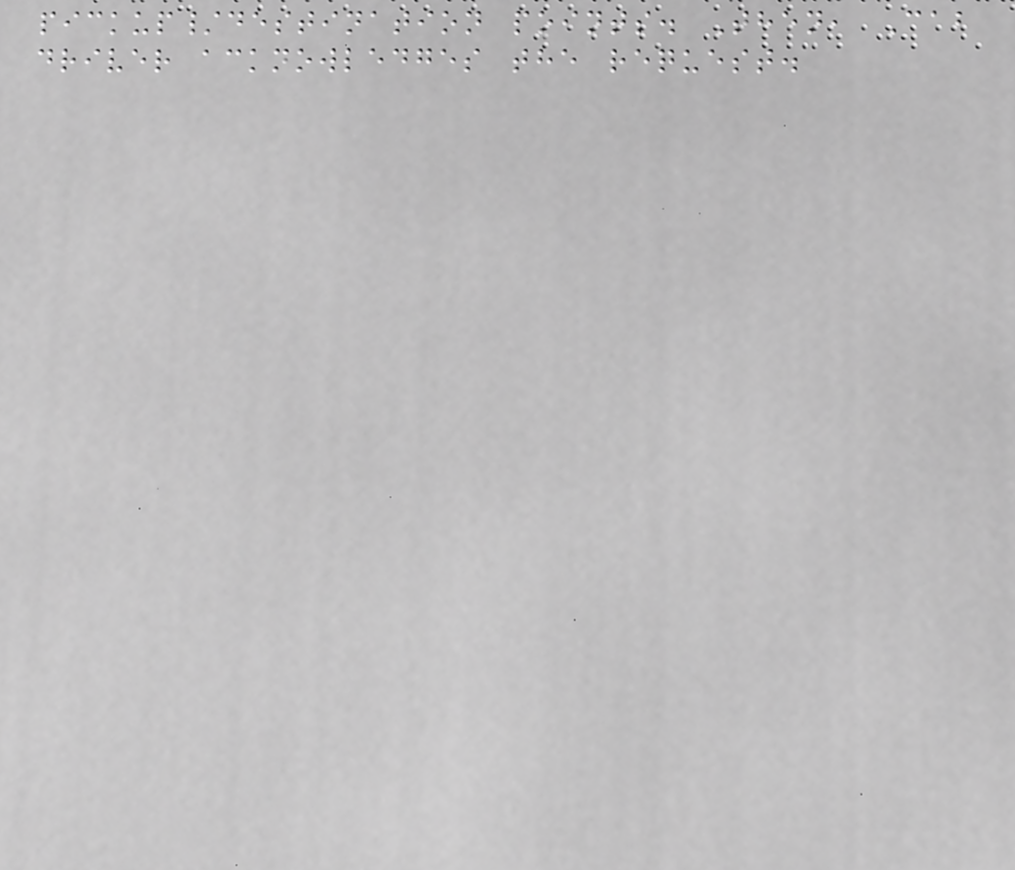pickup/destination points. Then, Cab
driver acknowledges the request.
